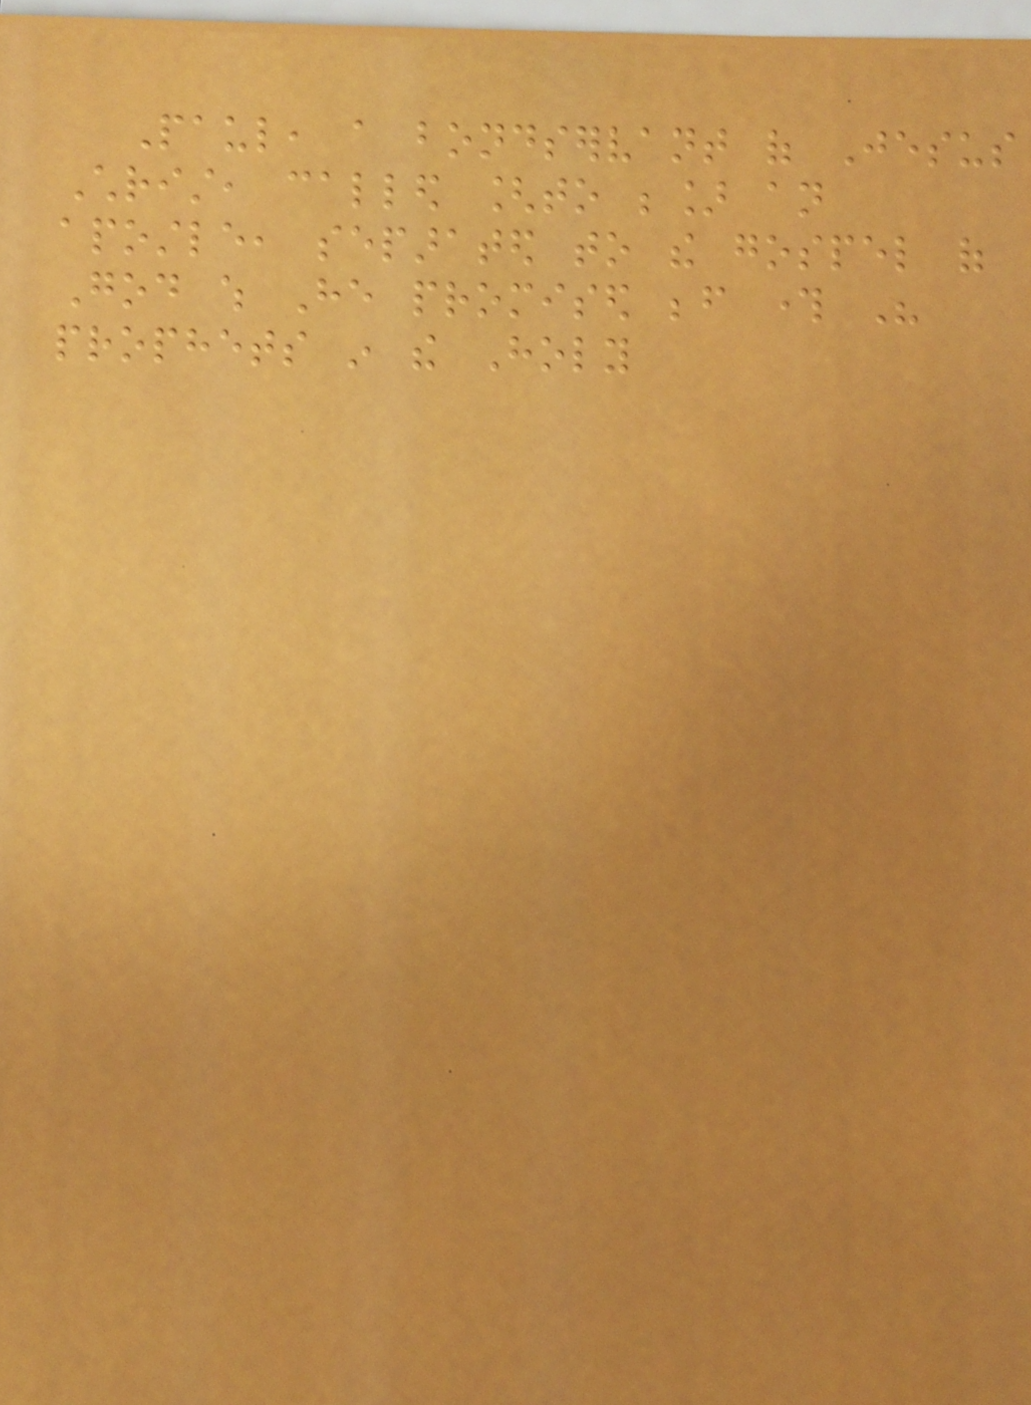Paul, a bondservant of Jesus
Christ, called [to be] an
apostle, separated to the gospel of
God which He promised before through His
prophets in the Holy
